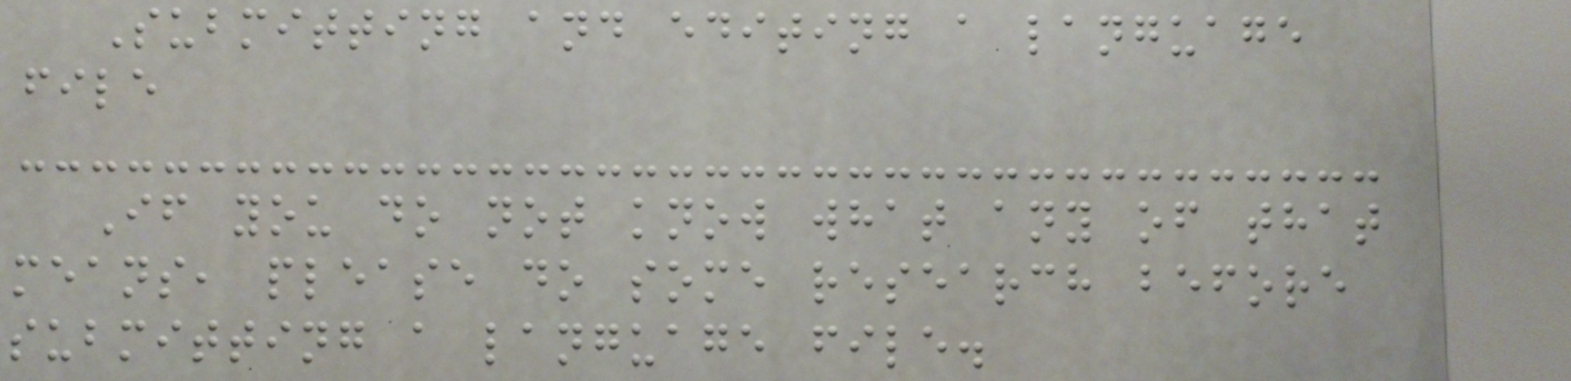Submitting and editing a language
file
If you do not know what any of that
means, please do some research before
submitting a language file.
